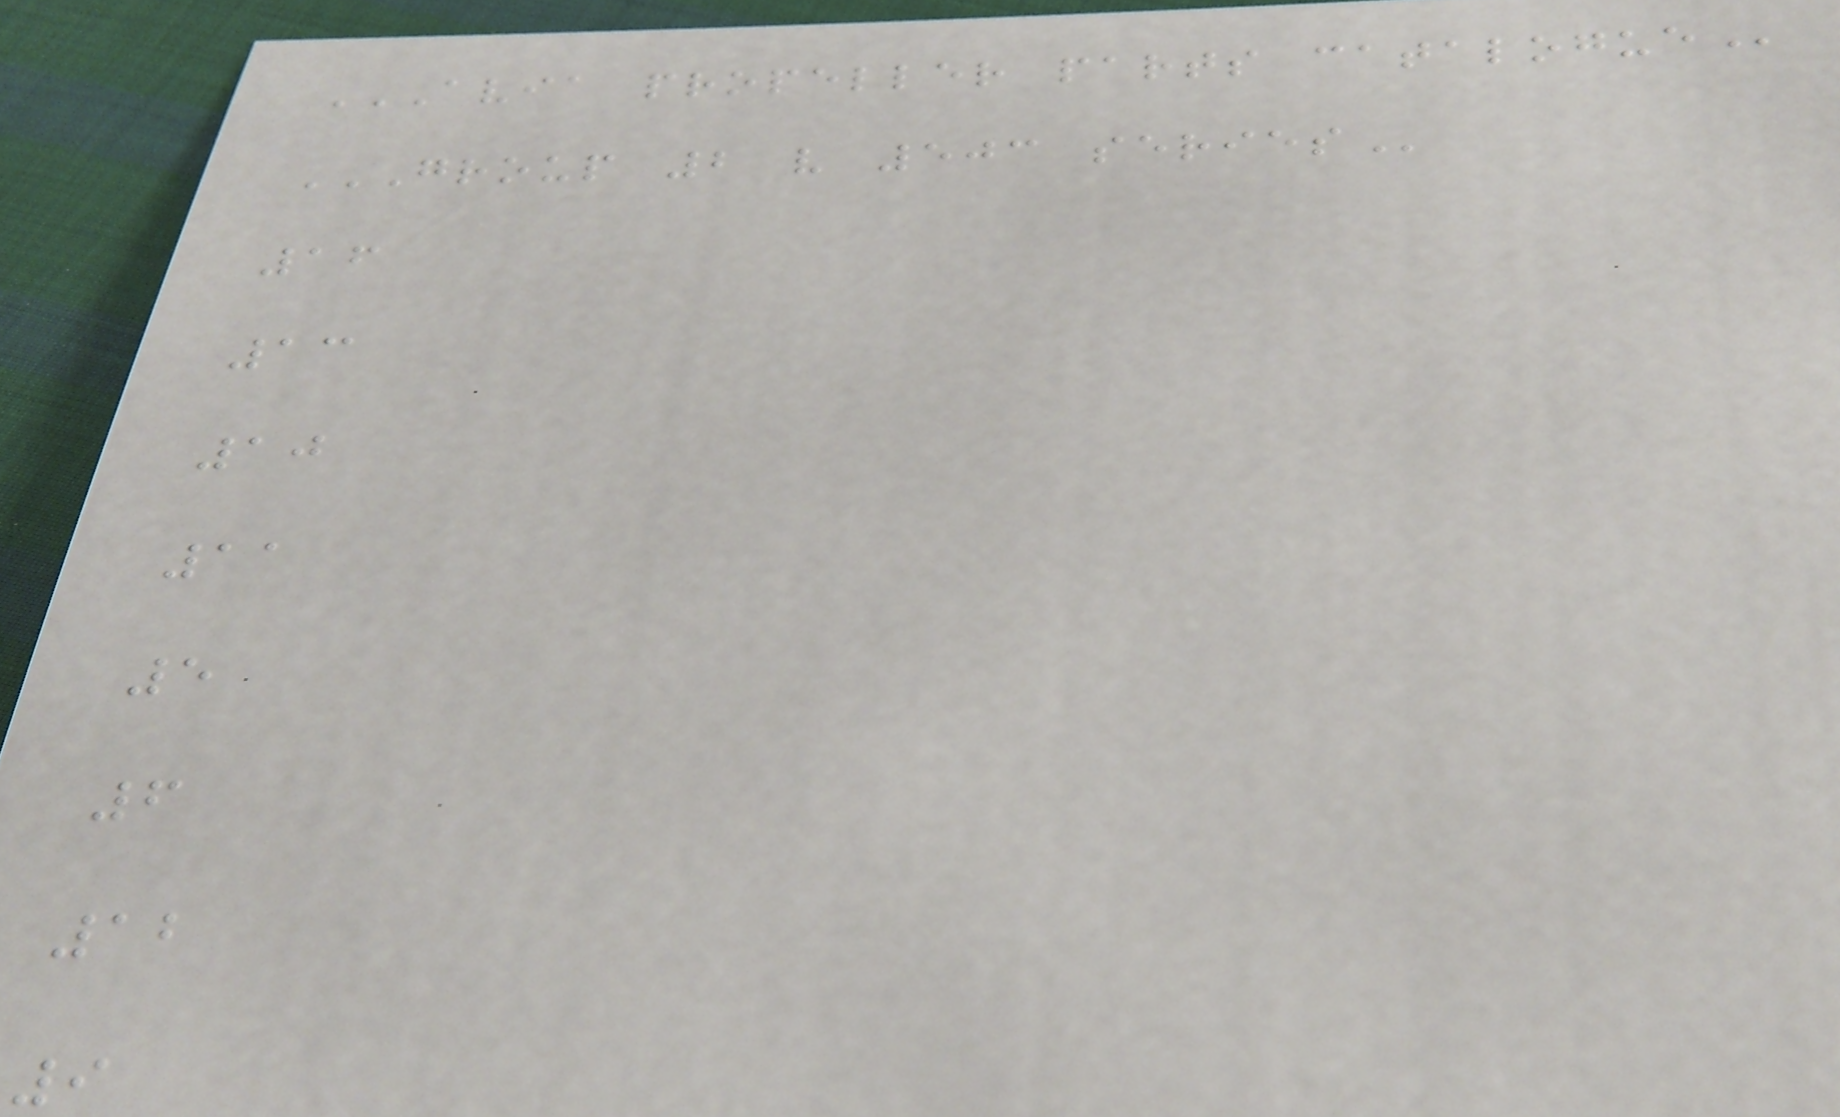AVIA PROPELLER PARTS CATALOGUE
GROUP 2 V 503 SERIES
16
13
10
11
5
6
12
9
